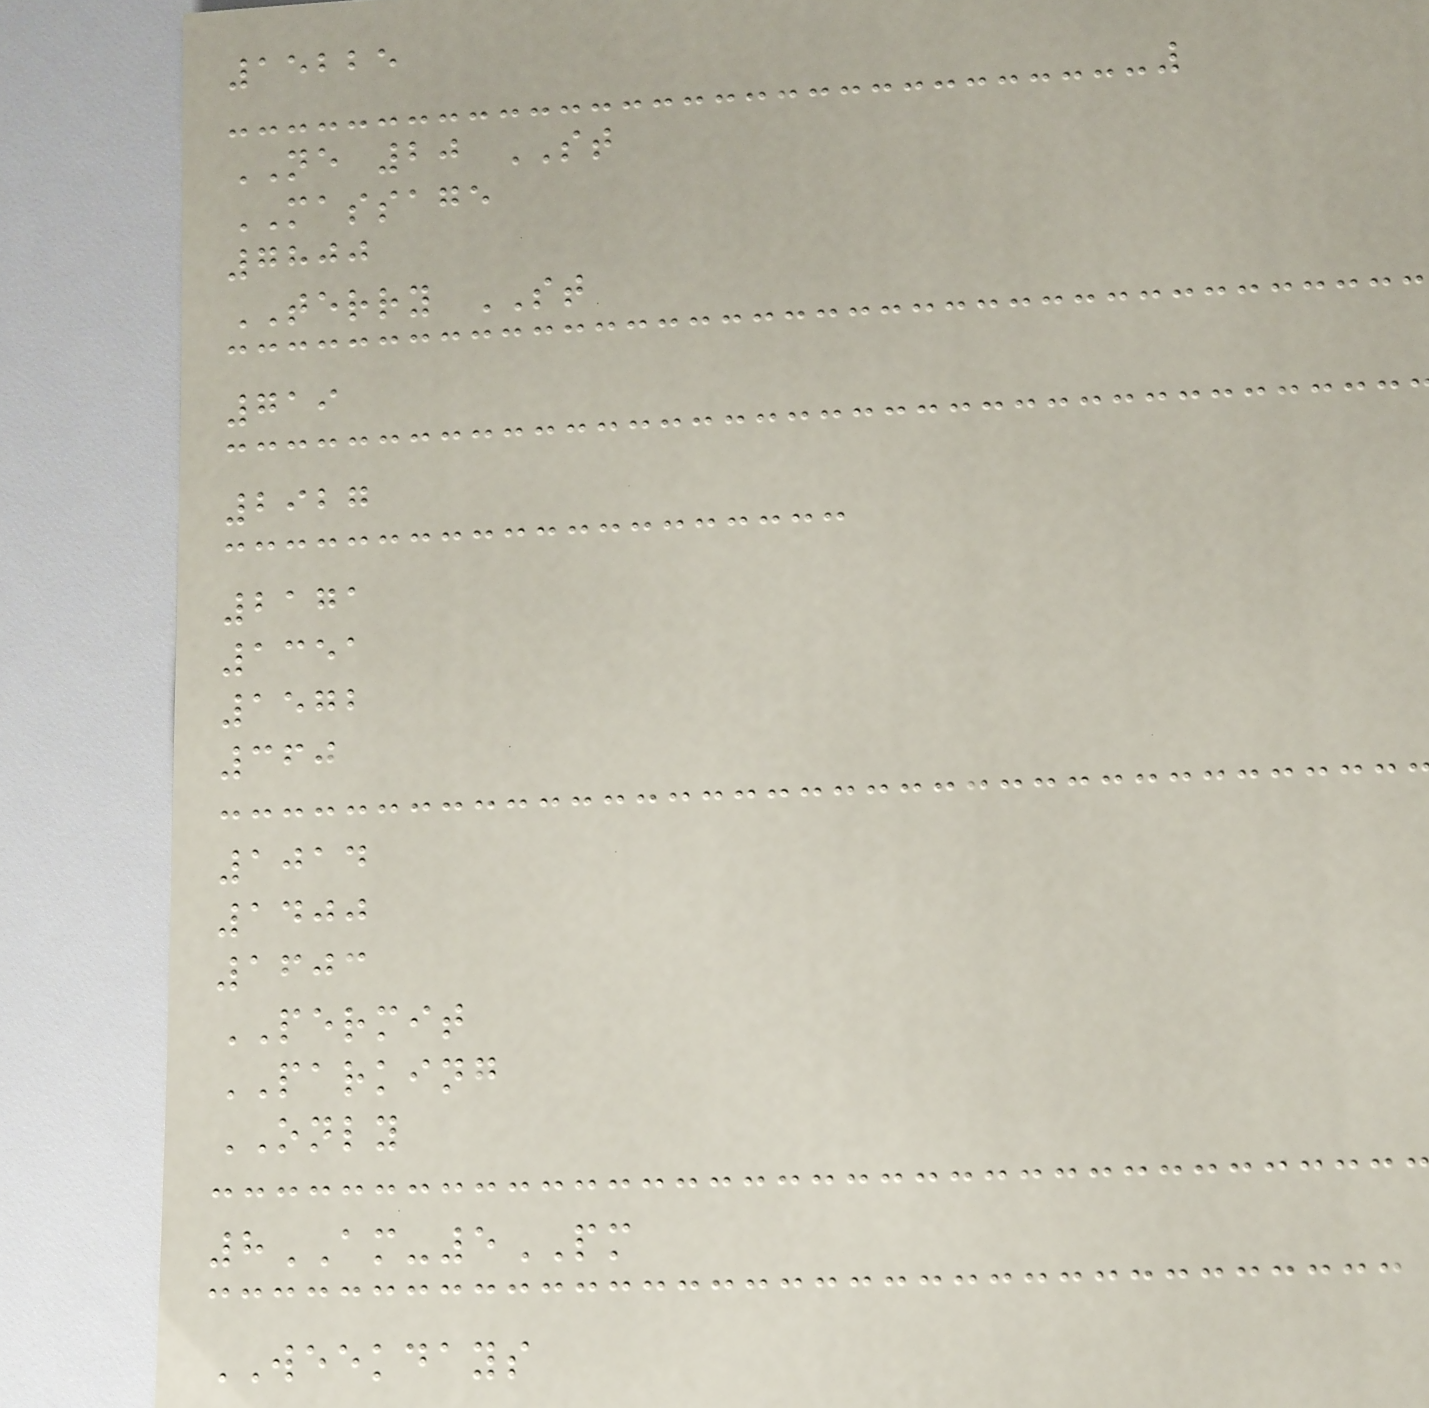15225
NE 20 ST
MASSAGE
7800
TERRY ST
719
2927
2171
1351
1572
360
1014
1400
1603
PERMIT
PARKING
ONLY
8AM-5PM
WEEKDAYS
